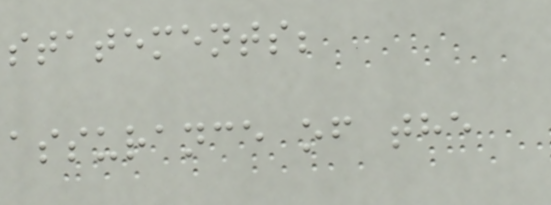statements;
assurance of the
